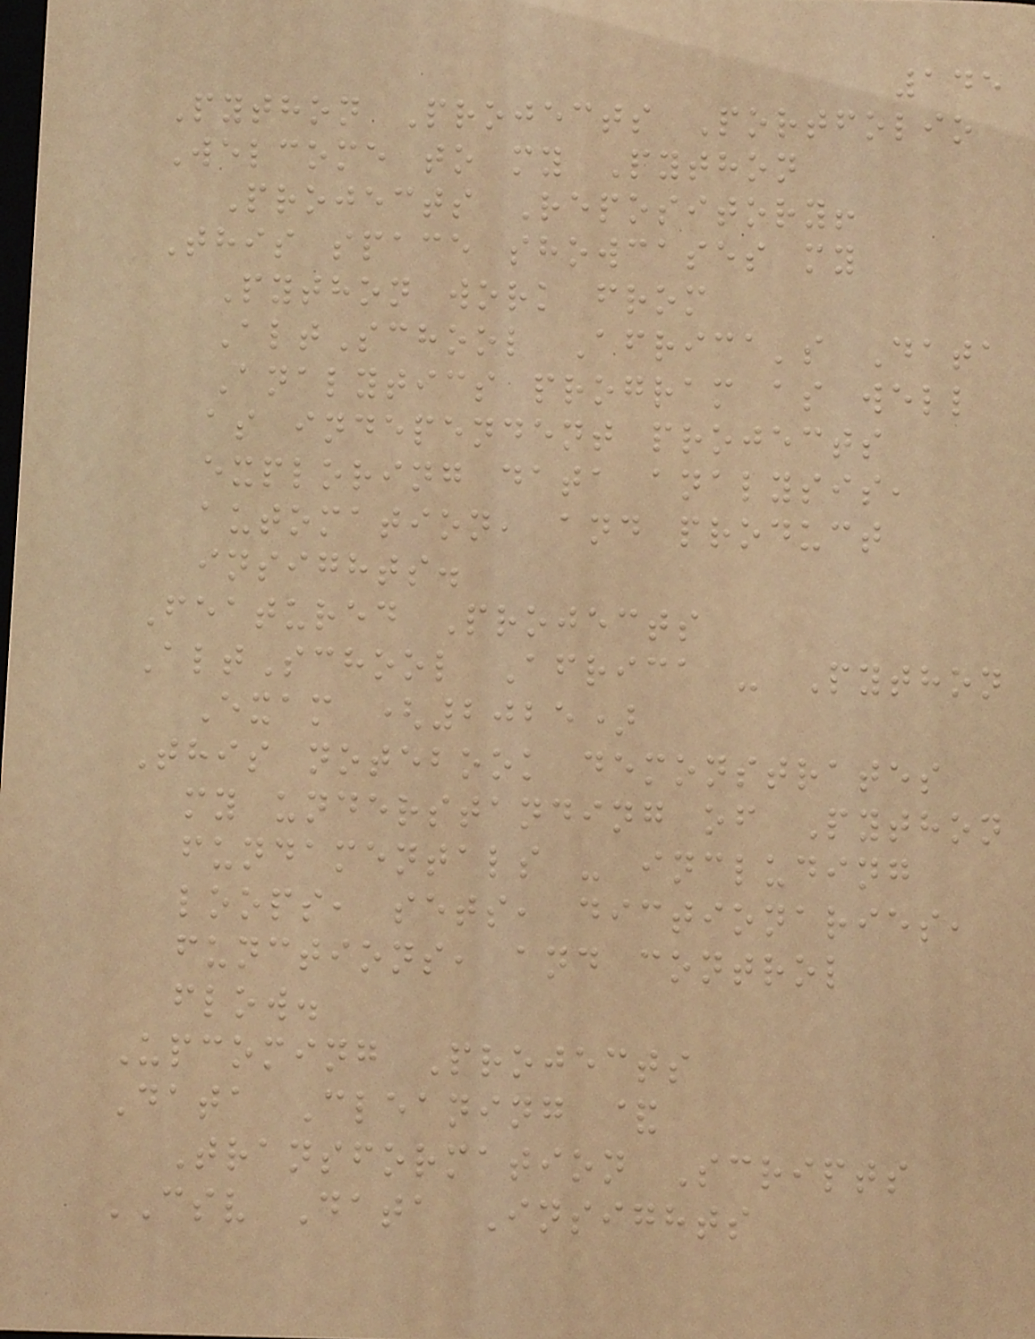145
Python Projects Portfolio
Welcome to my Python
Projects Repository!
This space showcases my
Python work from
AltSchool Africa's Data
Analytics program as well
as independent projects
exploring data analysis,
automation, and product
insights.
Featured Projects
AltSchool Africa - Python
Exam (2025)
This notebook demonstrates
my understanding of Python
fundamentals - including
loops, sets, dictionaries,
functions, and control
flow.
Upcoming Projects
Data Cleaning &
Transformation Scripts
CSV Data Insights
